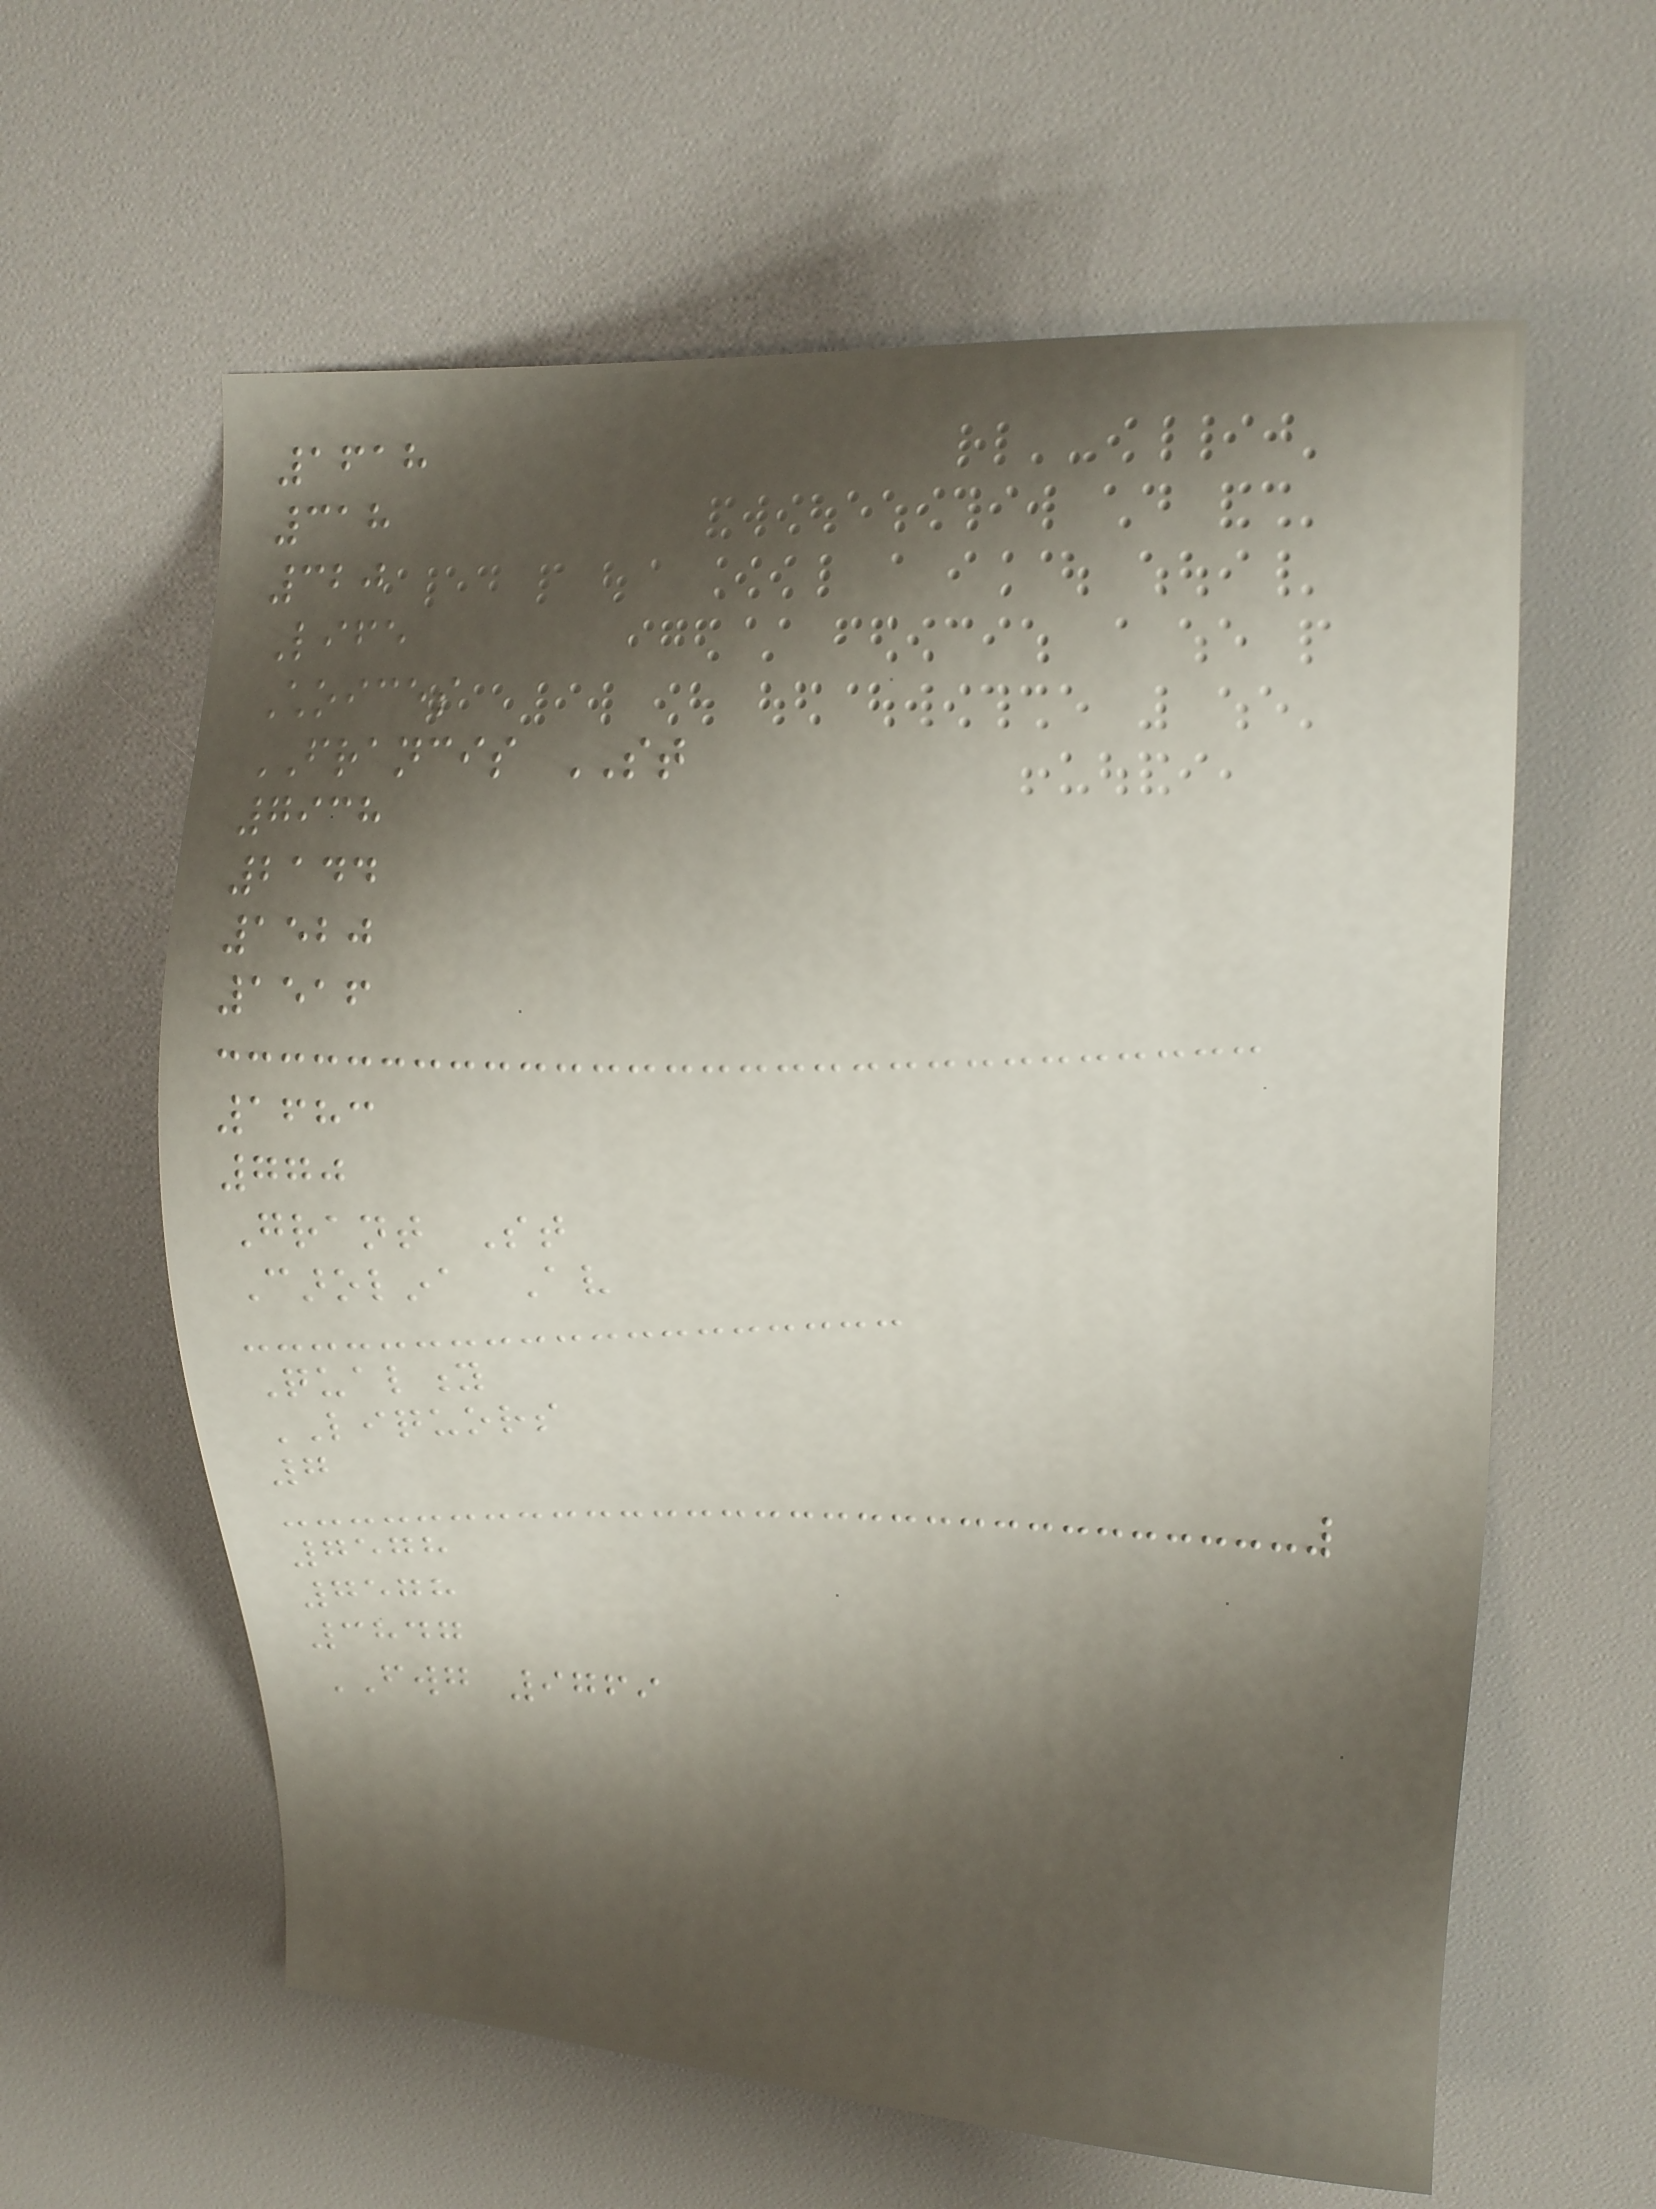1618
318
320
Life
Choices
FRANCIS ST
7938
2144
1520
1516
1683
770
Grant St
Carolina Av
Quality
LIQUORS
7
7578
7578
3847
FWG 9769
